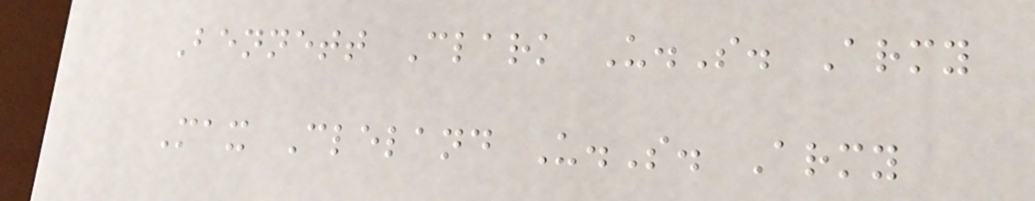Bennett Clark U.S. Army
Max Cleland U.S. Army
